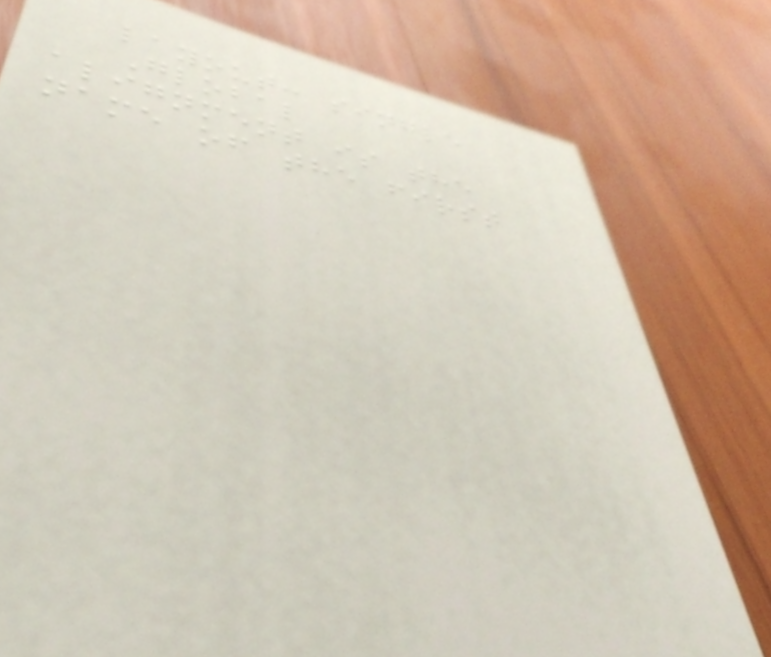layout: single
Global
alignment is the
name of the first
